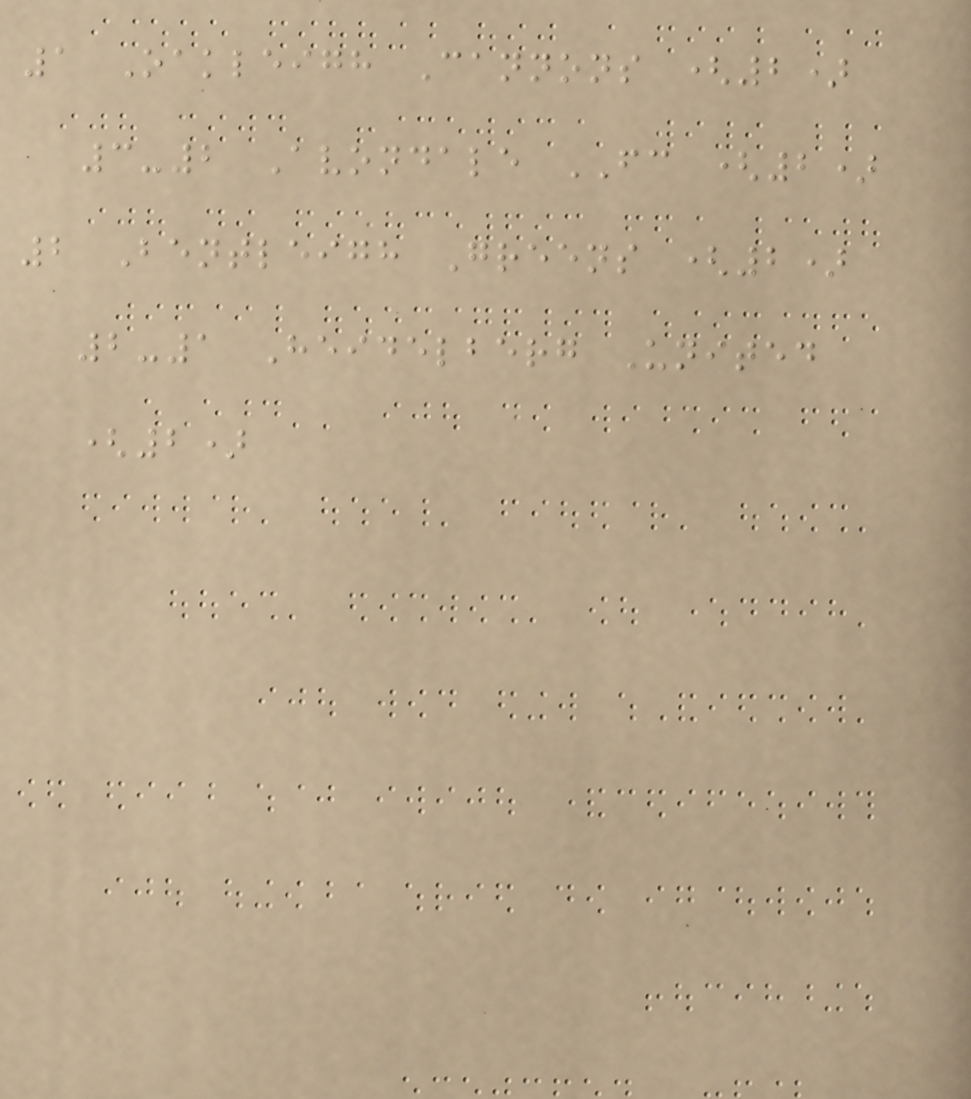1 Oakleigh Cannons (2)
3-2 Avondale FC (2)
2 Bentleigh Greens (2)
2-1 Heidelberg United
(2)
